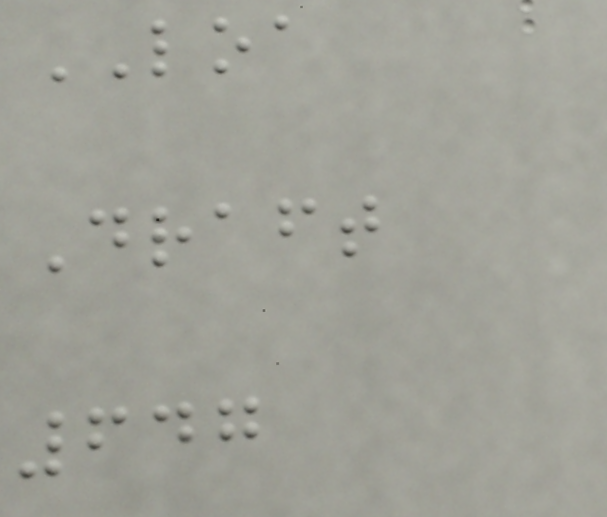LOA
Draft
647
